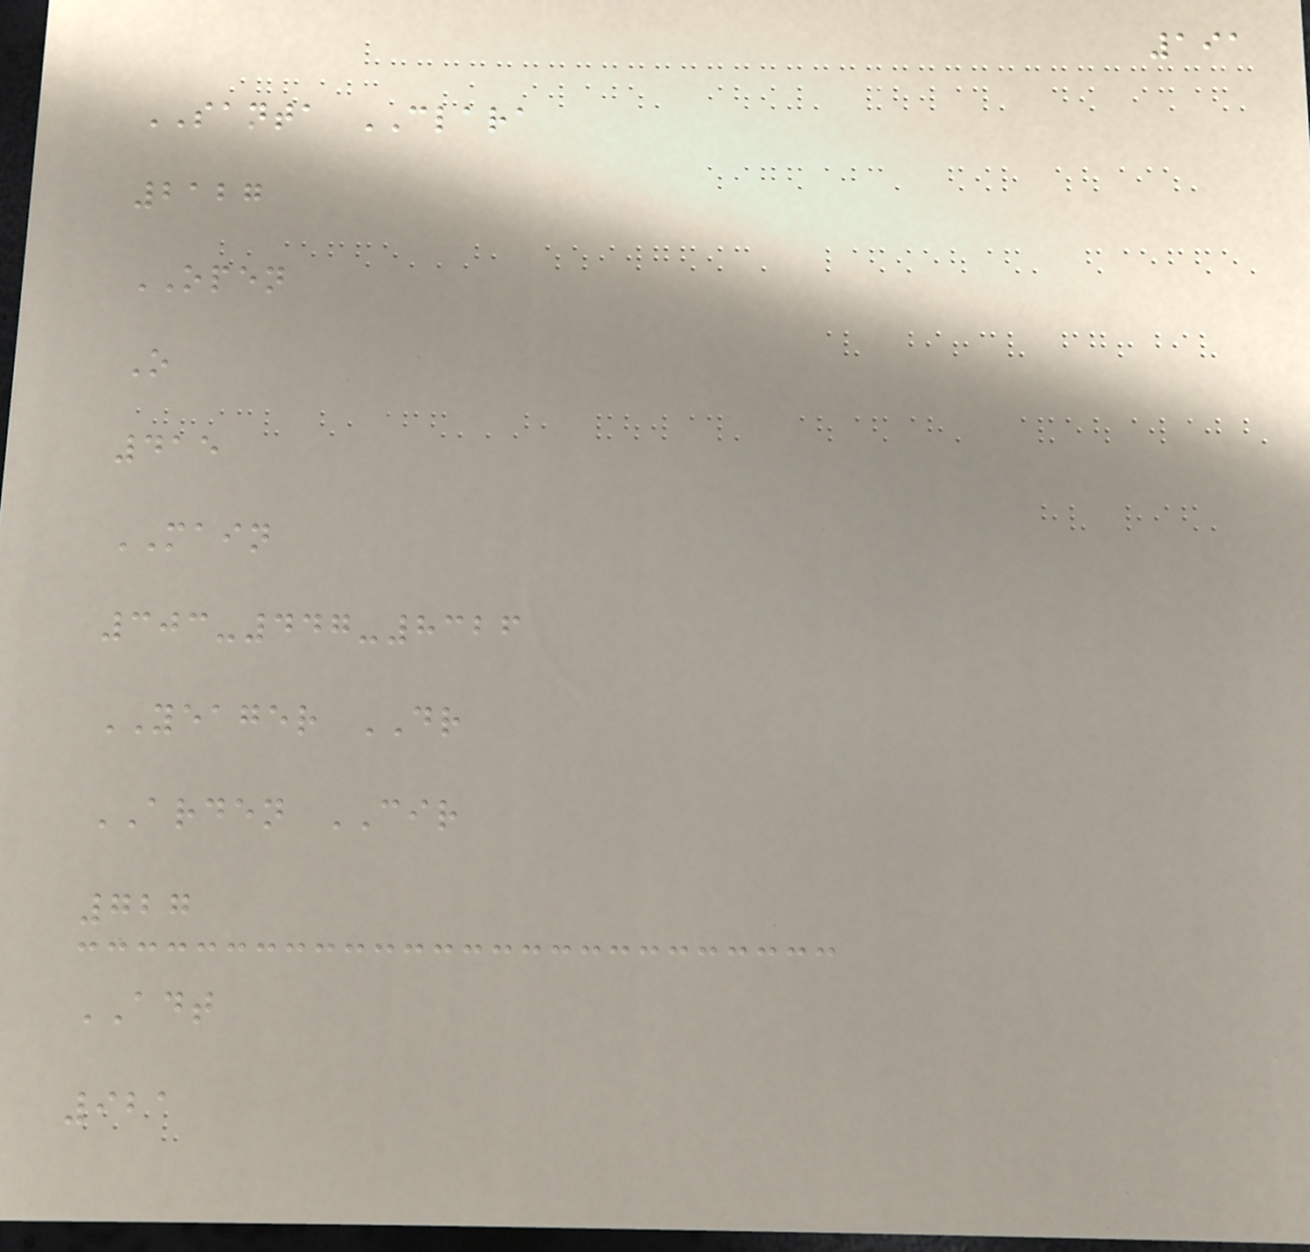191
SANTA CLARA
2127
OPEN
O
415
MAIN
303-447-8326
YEAGER DR
ARDEN CIR
727
ADT
921
